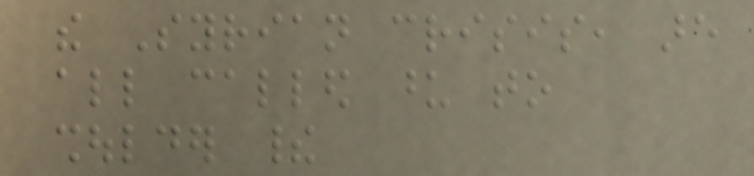the Syrian crisis, are
all called upon to
shoulder their
